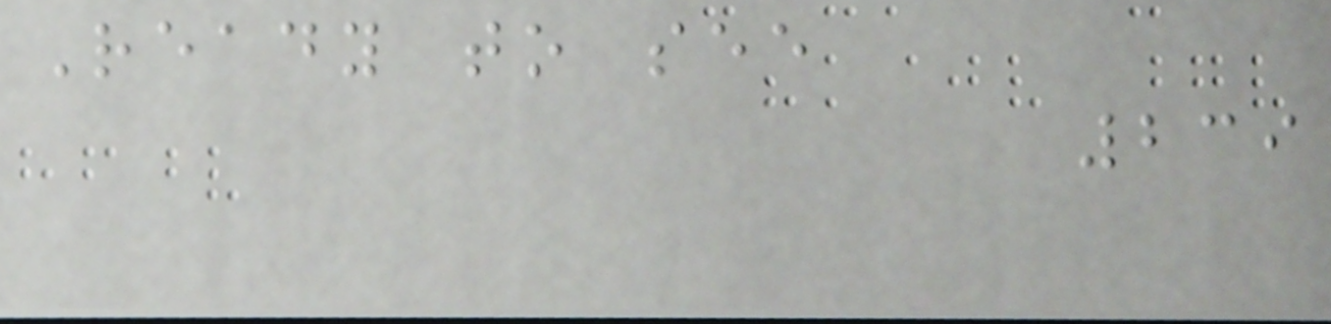Ready to see
239
